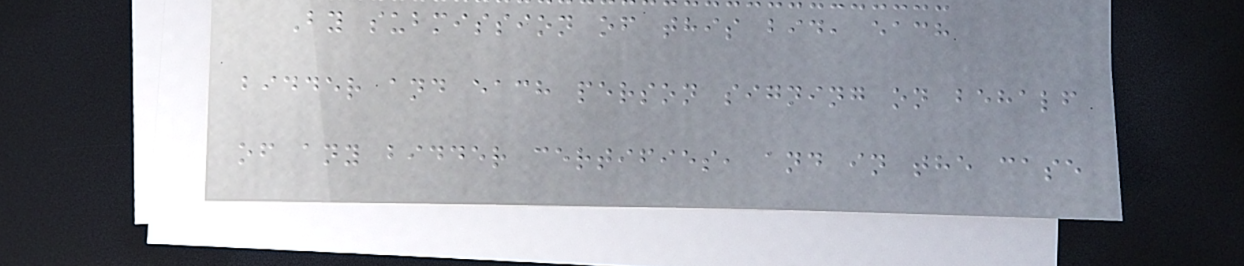By submission of this bid, each
bidder and each person signing on behalf
of any bidder certifies, and in the case
